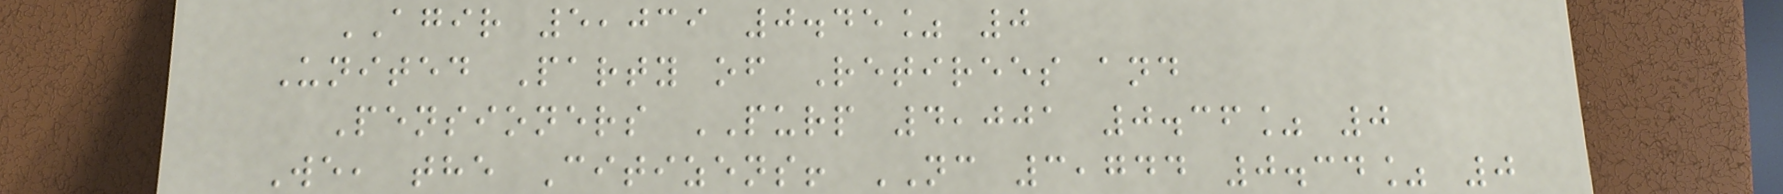AGIR 5,039 0.45% 0
United Party of Retirees and
Pensioners PURP 4,001 0.36% 0
We, the Citizens! NC 3,744 0.34% 0
